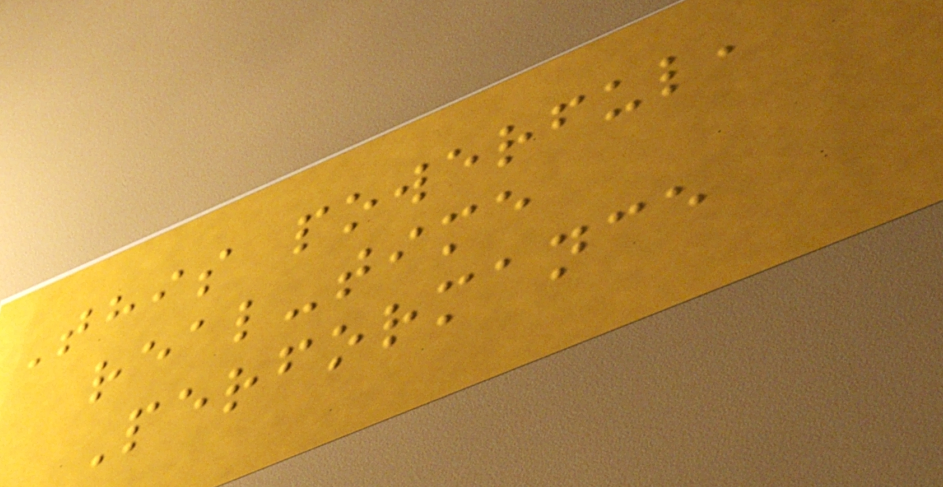This powerful,
real-time
Performance
